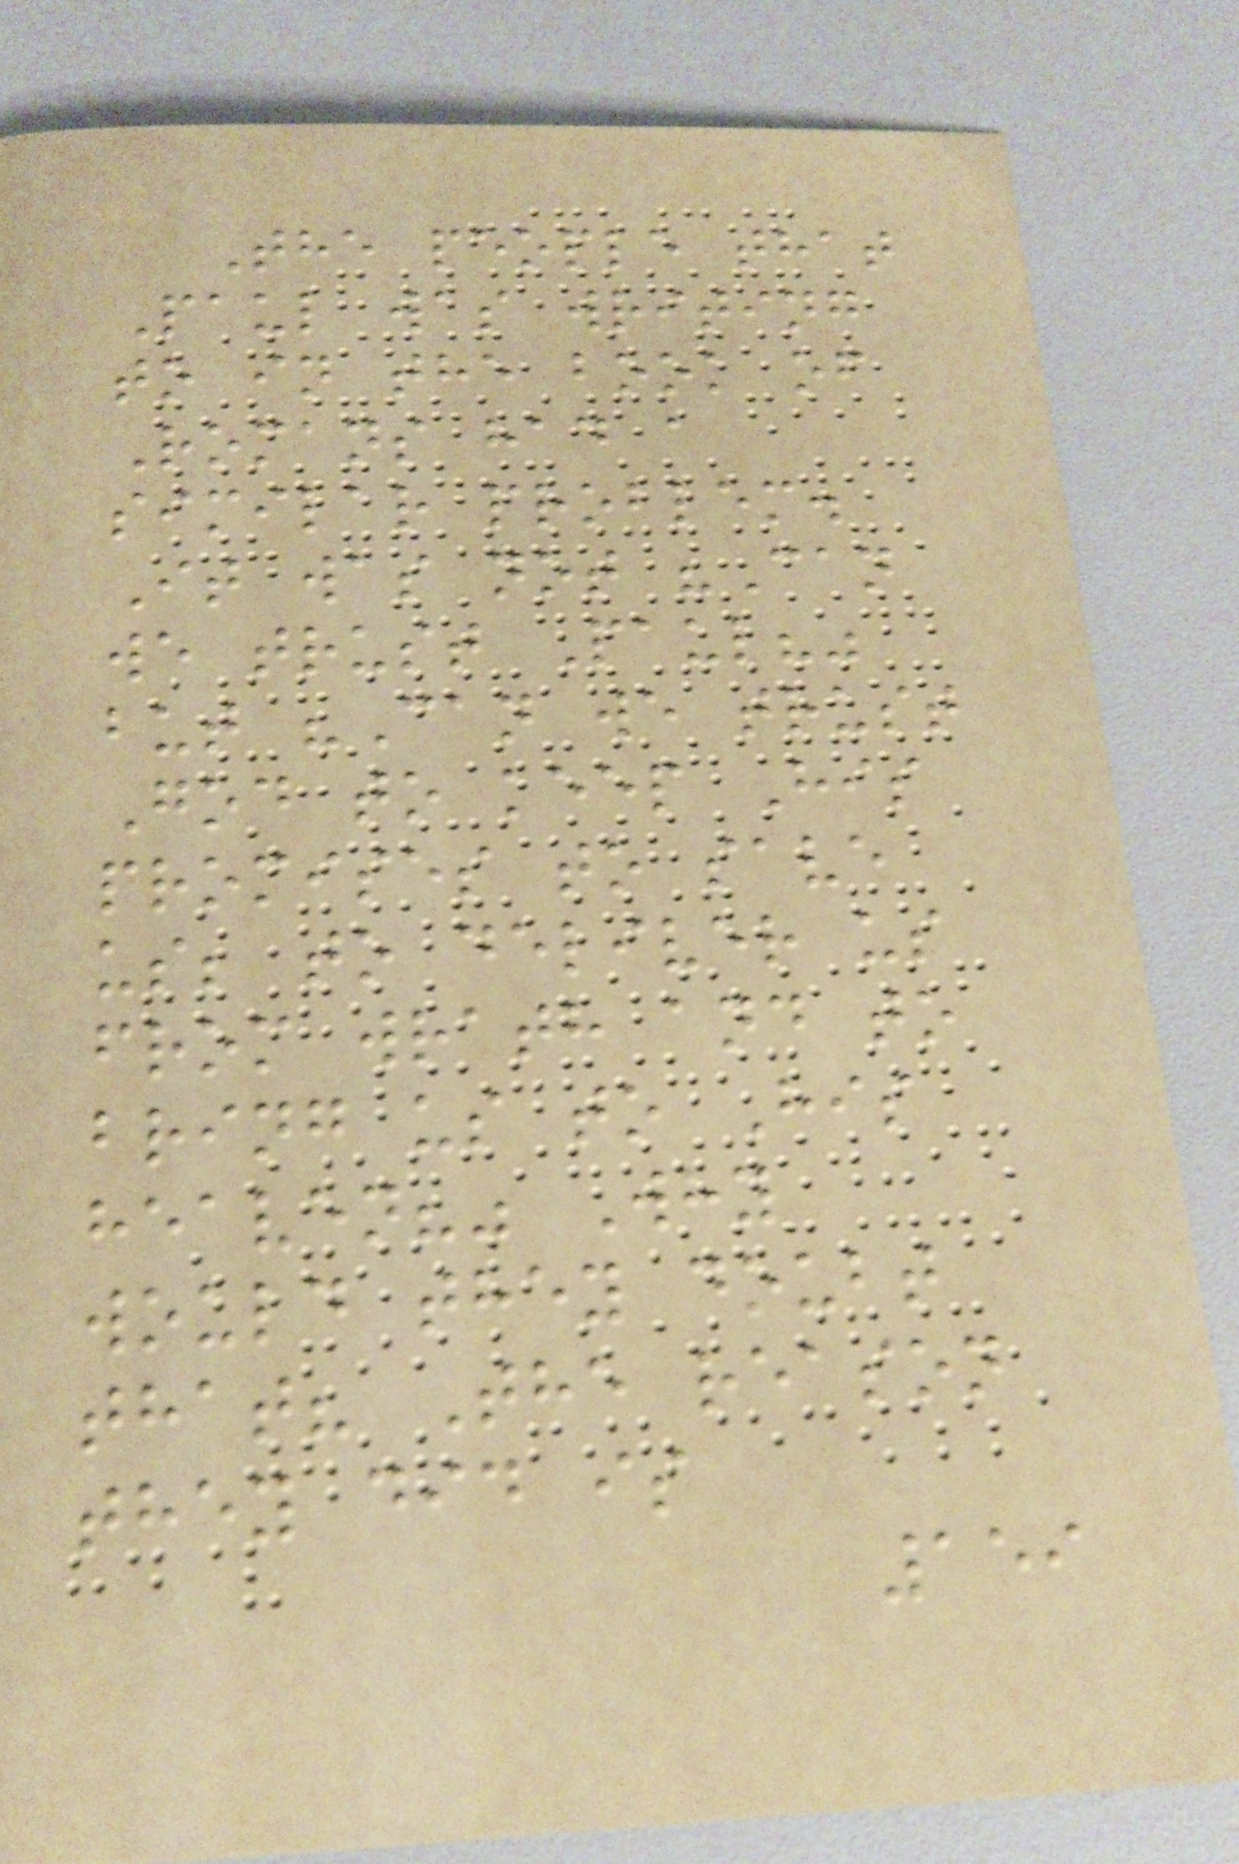The people that
Paul was writing
to in the book of
Romans had a
similar problem.
It was not "Can
we trust Paul?"
but "Can we trust
God to keep His
promises to save
us; to deliver us
from wrath and to
bring us to His
heaven?" Why
would they doubt
that? The reason
they did is
159
